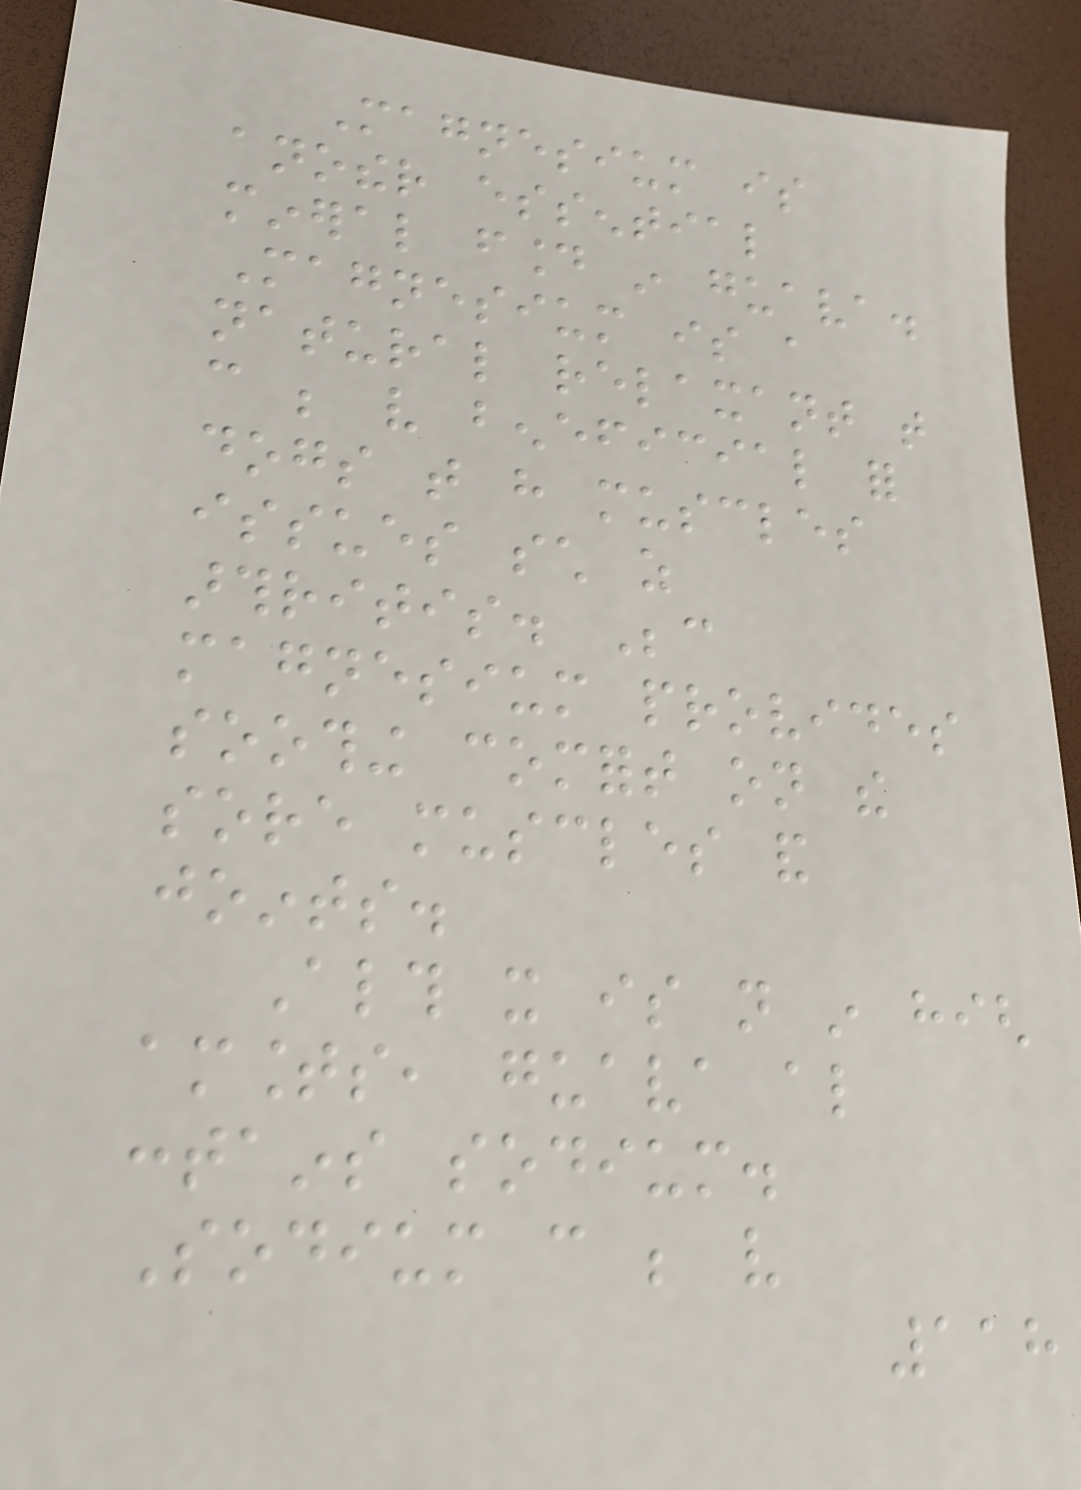Magnesium is
another essential
mineral found in guava.
Magnesium is a
natural relaxant that
can be very beneficial for
dogs that have muscles
issues such as
arthritis. Because
magnesium provides
soothing comfort on the
sore muscles and
joints.
Although it is not in high
amounts, guava also
contains sodium.
Sodium can be very
118
